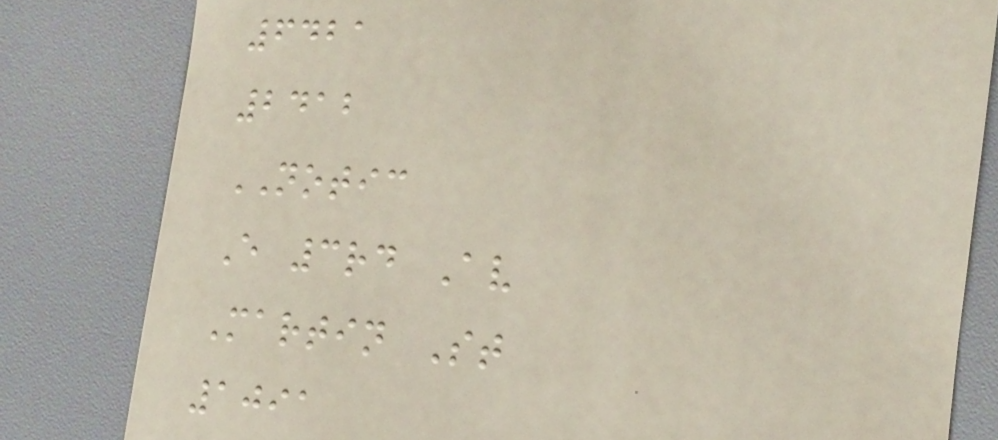6421
2412
NOTIC
E 3rd Av
Martin St
1091
